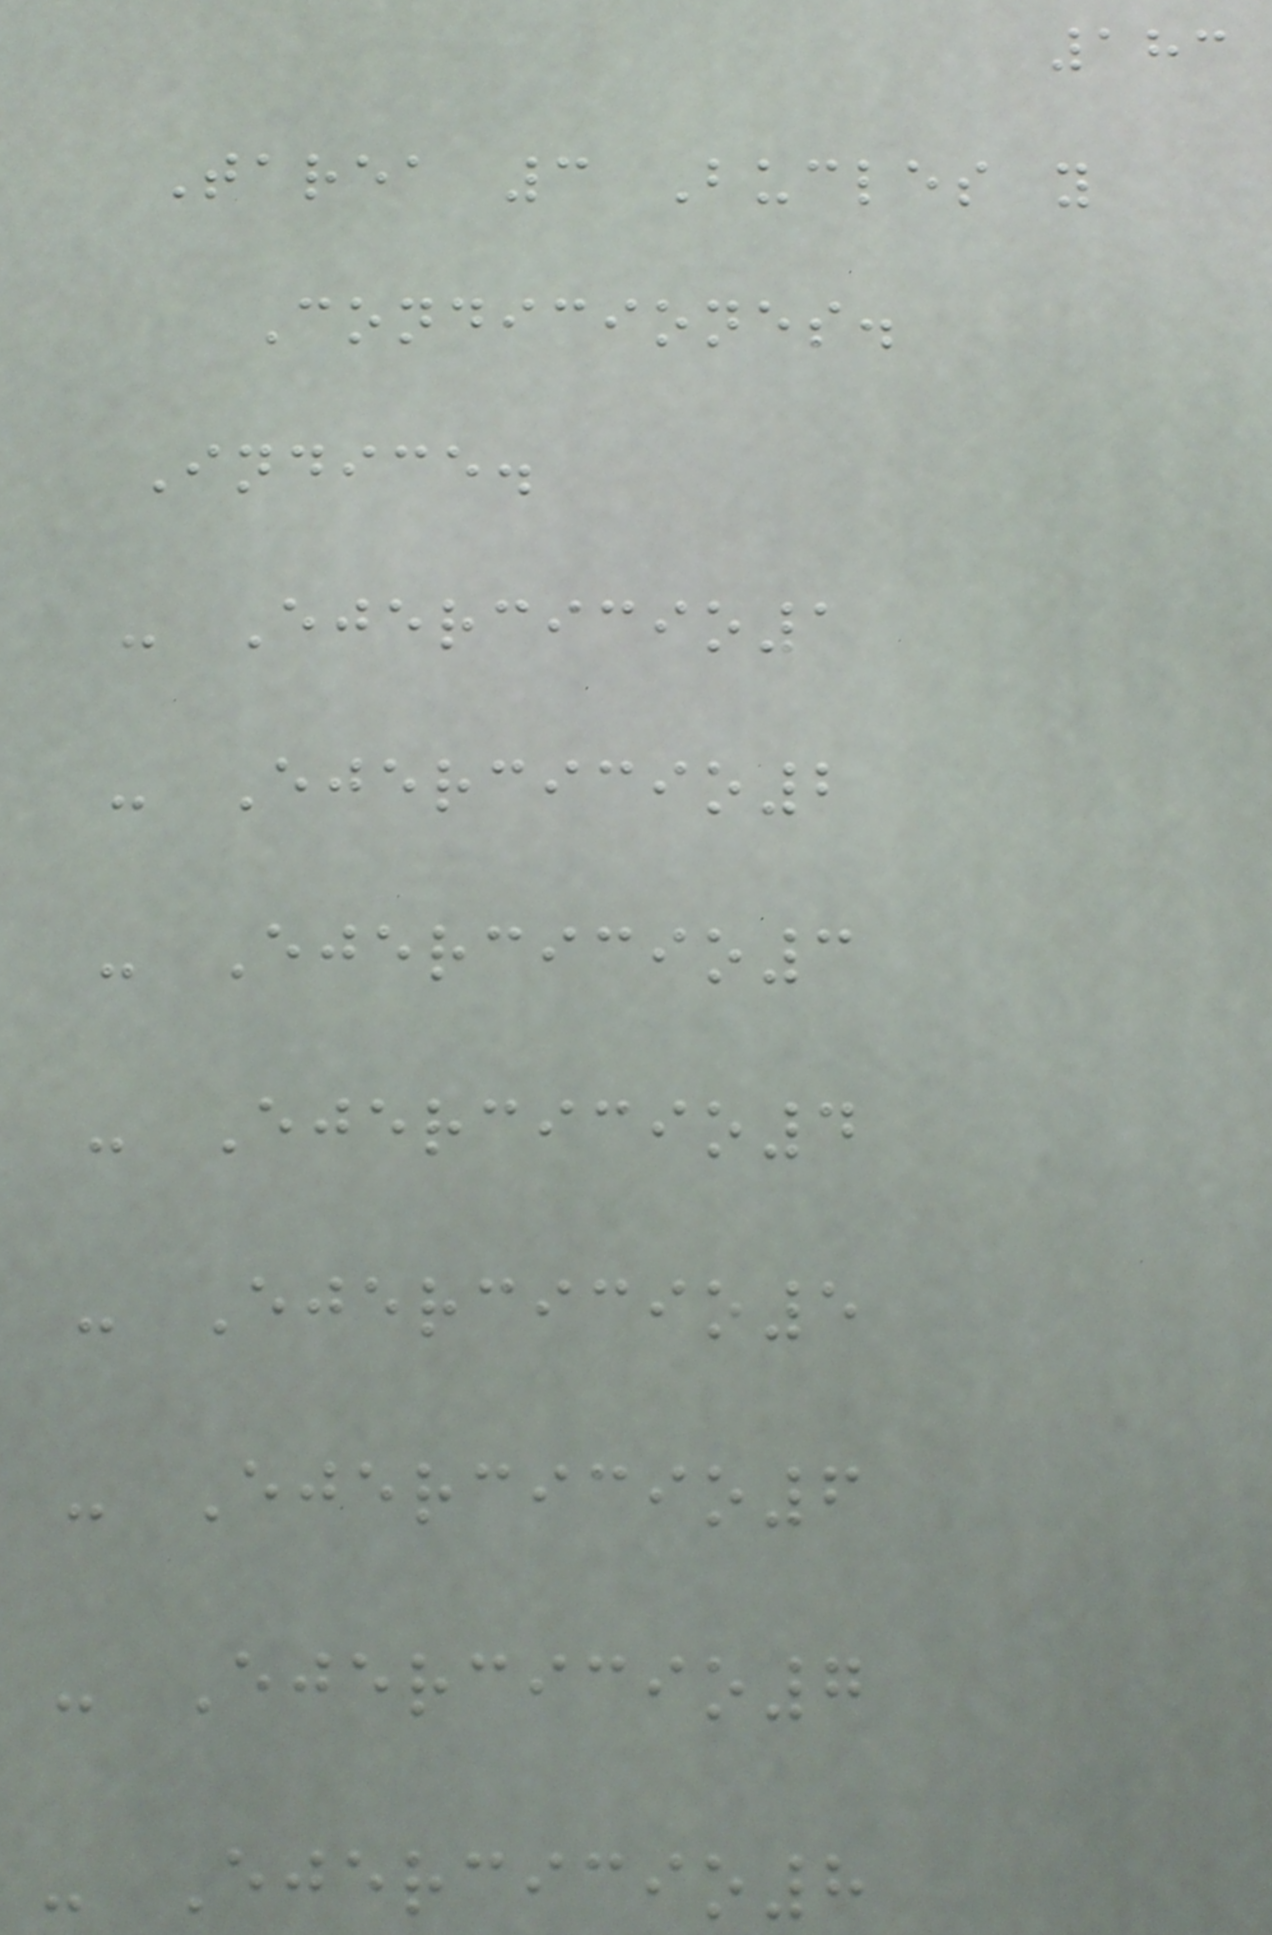183
Tarea 3 Bucles y
Condiciones.
Indice.
- Ejercicio1
- Ejercicio2
- Ejercicio3
- Ejercicio4
- Ejercicio5
- Ejercicio6
- Ejercicio7
- Ejercicio8
